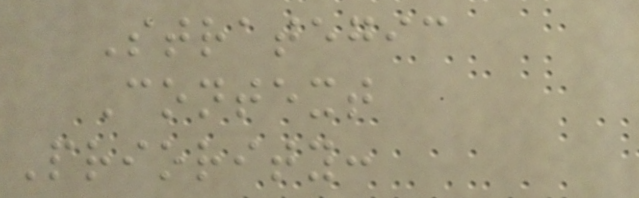Strategic
Context
Priority:
